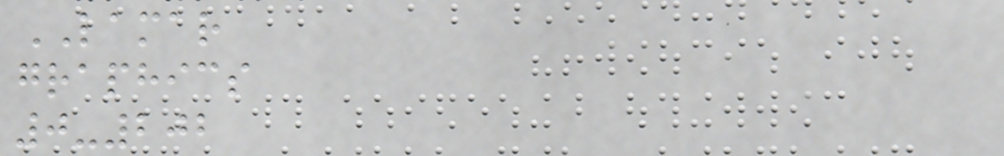LAMAR
graphics
0-202
